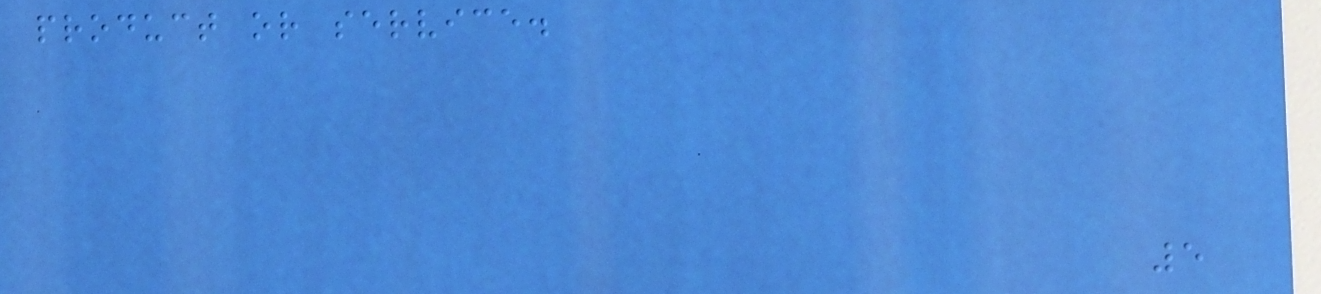product or service.
5
